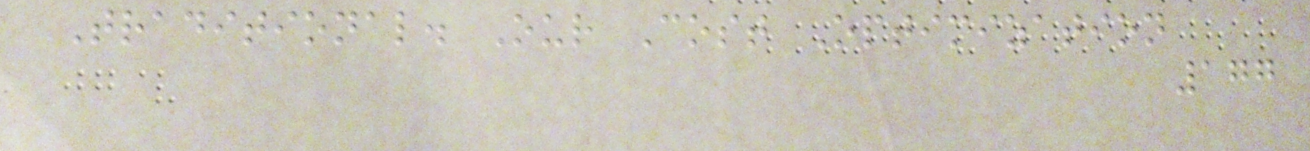Traditional. Our Cost Optimization
177
